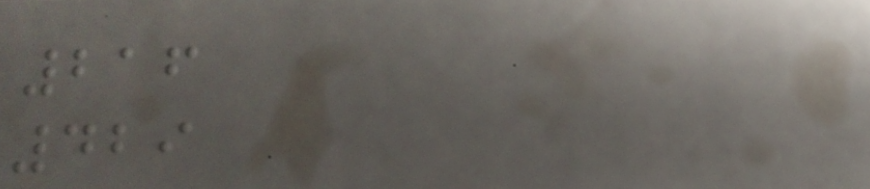216
429
